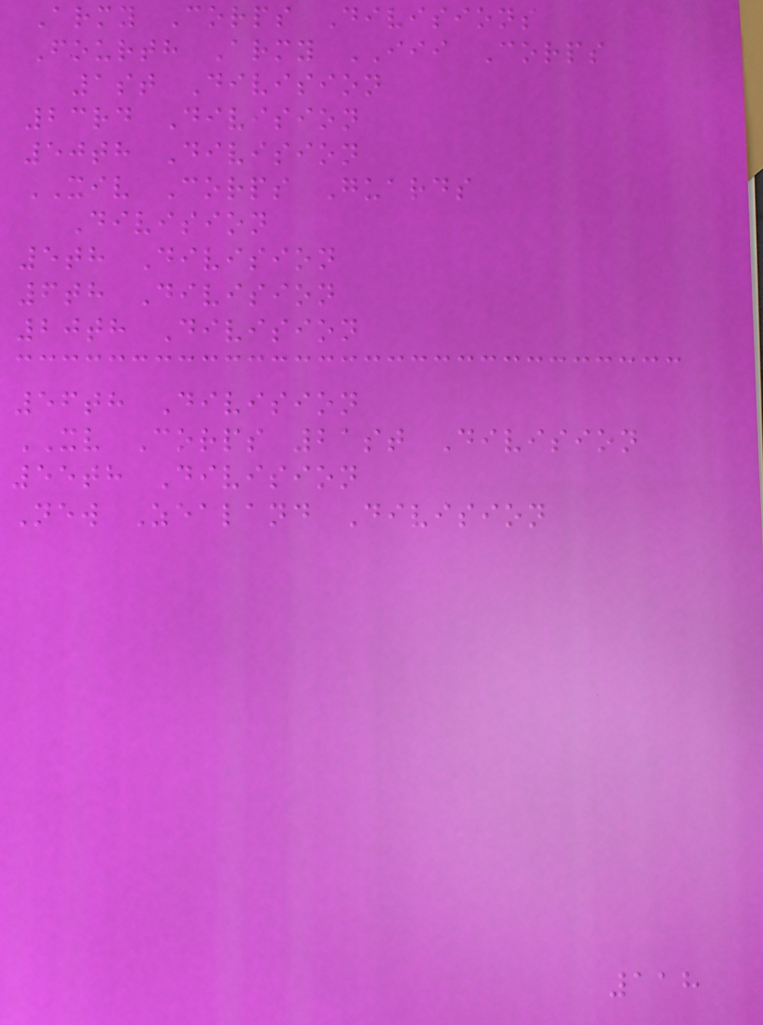Army Corps Divisions
Fourth Army III Corps
1st Division
23rd Division
50th Division
XIV Corps Guards
Division
5th Division
6th Division
20th Division
56th Division
XV Corps 21st Division
55th Division
New Zealand Division
118
